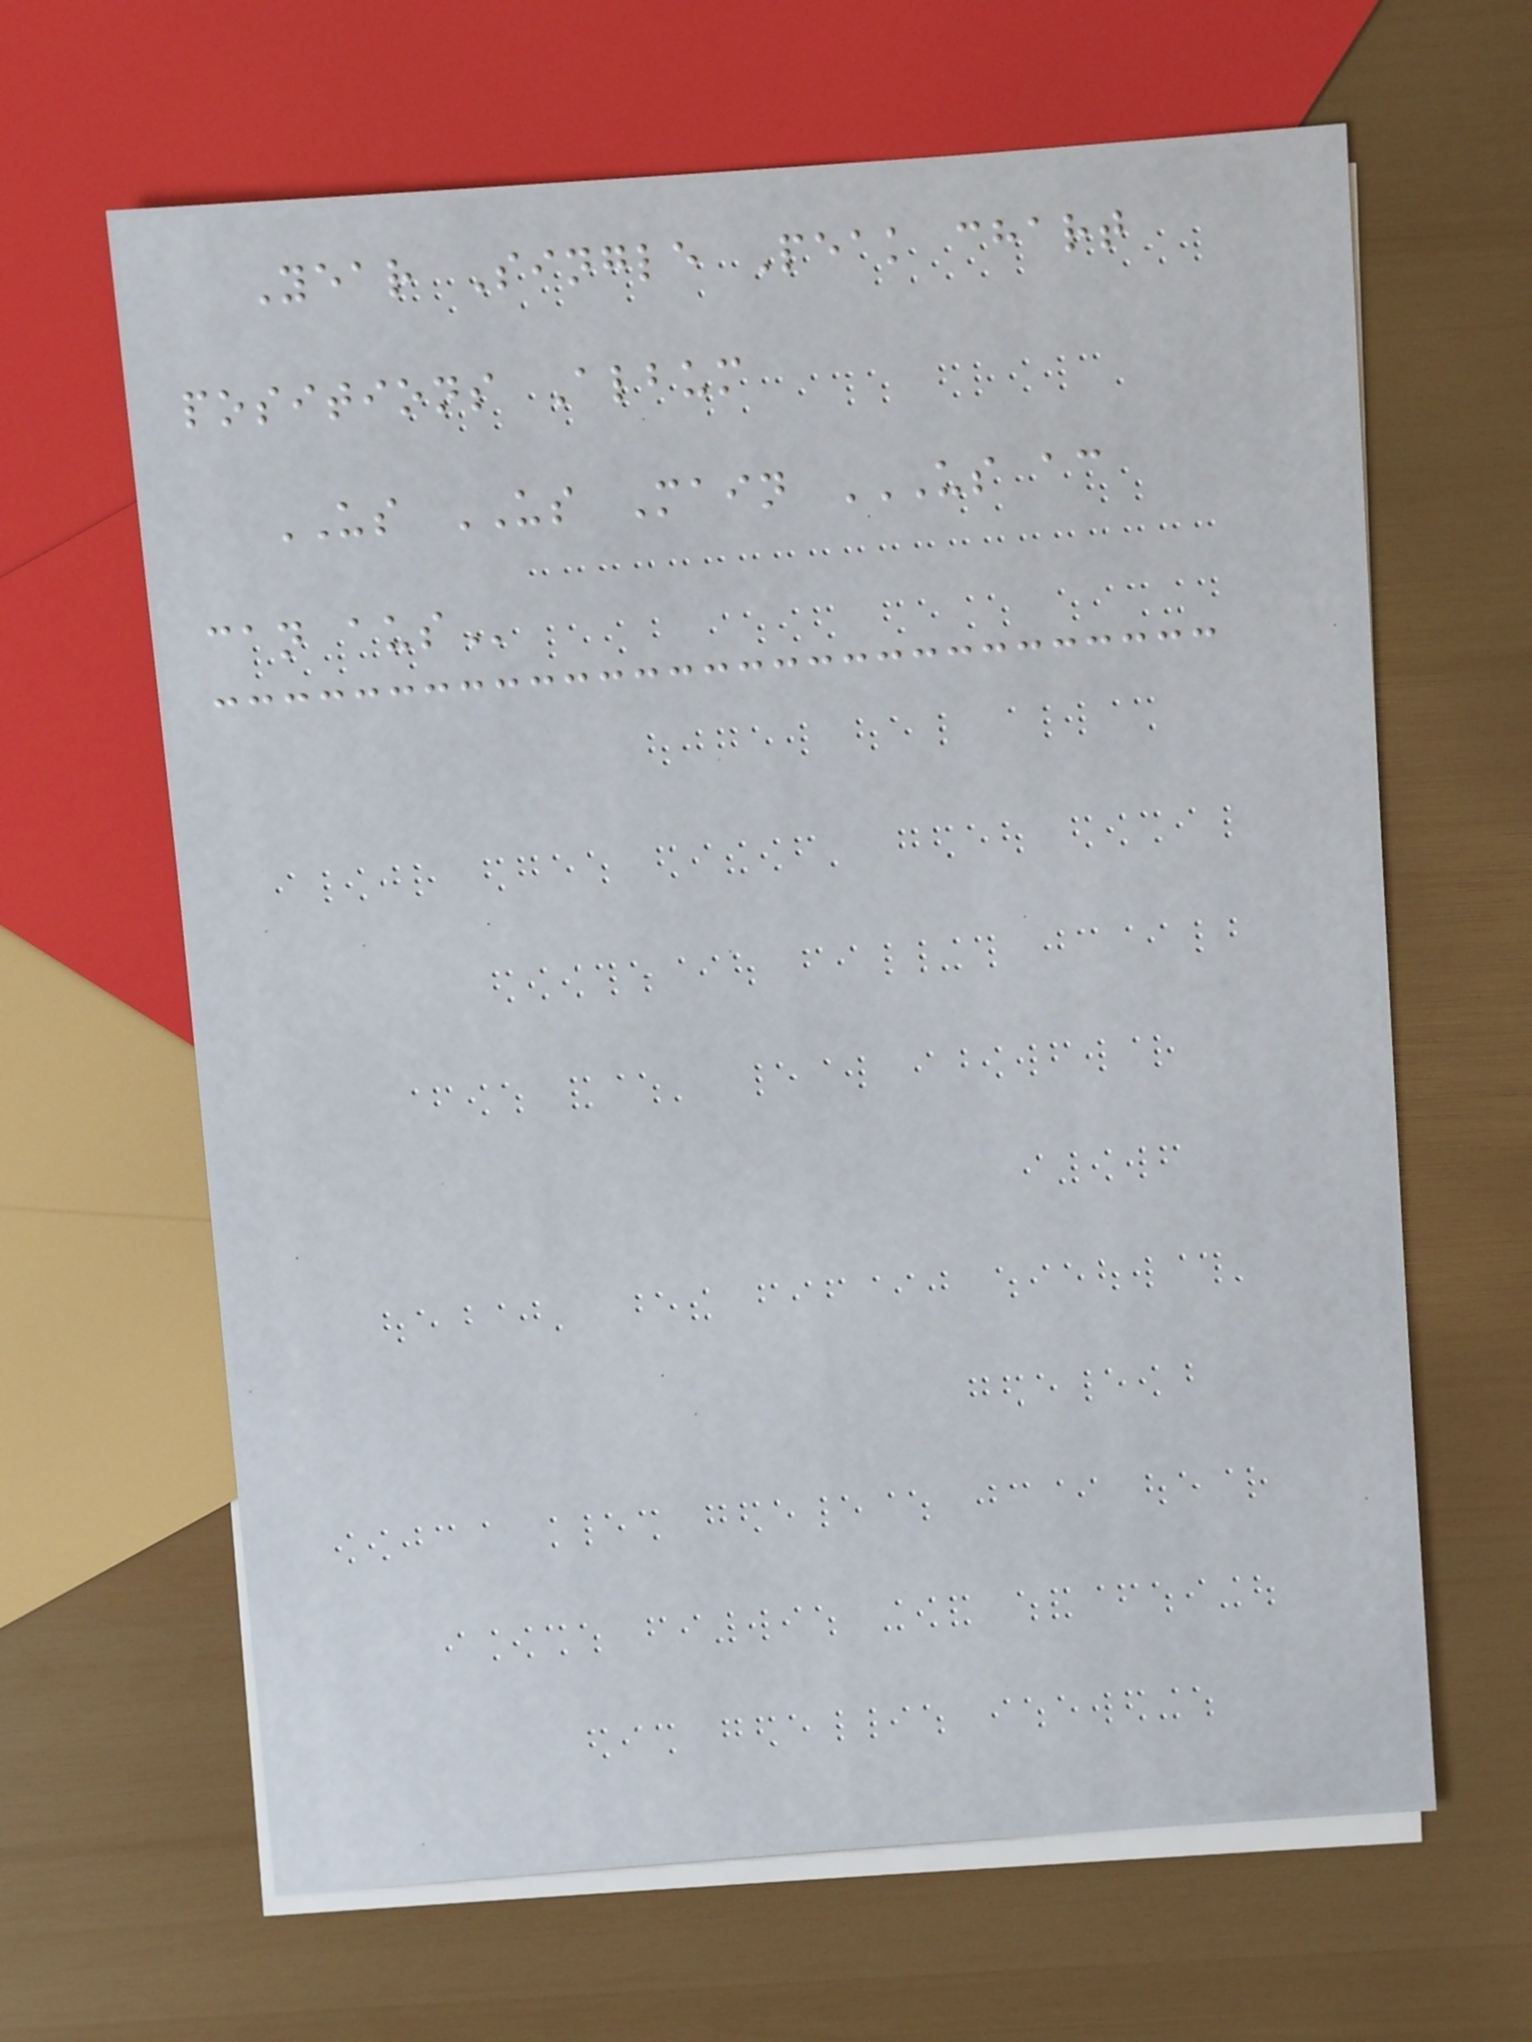Year Single Peak chart
positions Album
US US Main US AC
CAN AUS
